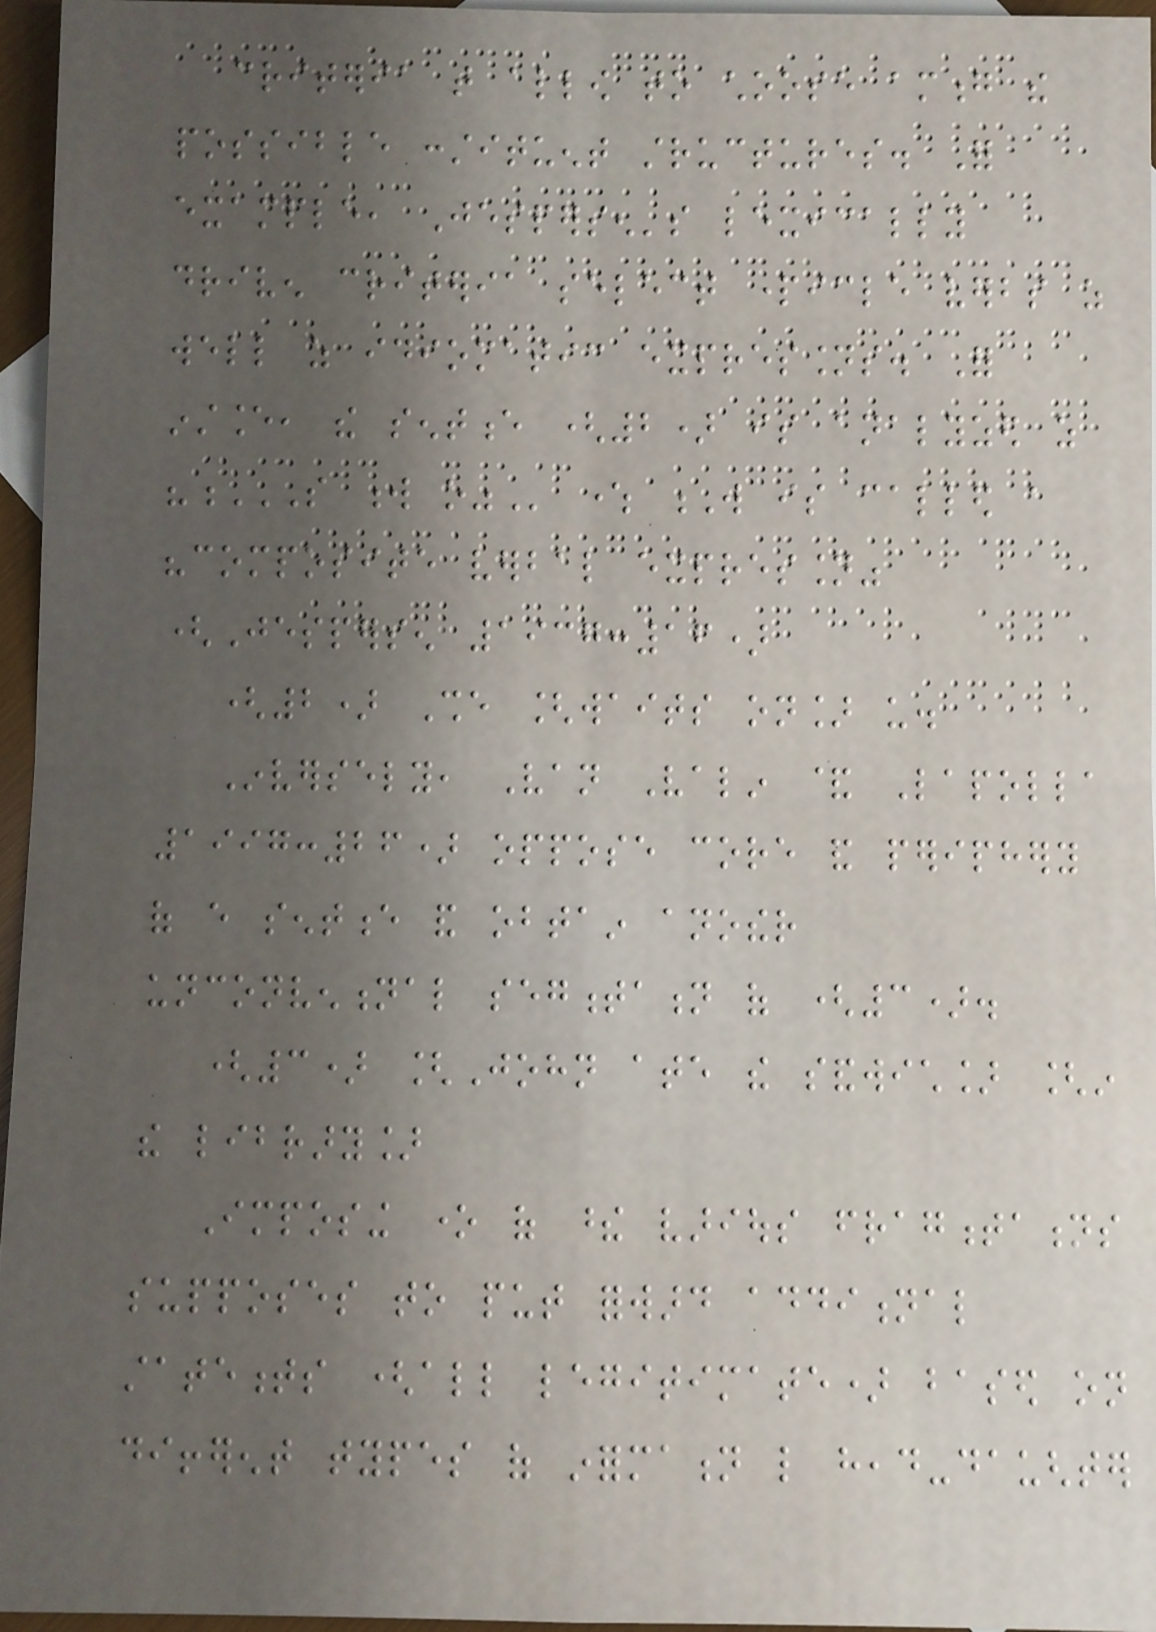criteria that allow to choose among the
possible constituent structures. For
example, Jespersen's lexically
driven criteria select particle verbs as
well as idiomatic expressions. For
instance, the sentence (2) is analyzed as
"S W O" where W is called a
"composite verbal expression"
(Jespersen 1937:16)
(2) She [waits on] us.
Inversely, Van Valin & Lapolla
1997:26) oppose core and periphery
of every sentence and obtain another
unconventional segmentation of (3).
(3) [John ate the sandwich] [in
the library]
Imposing one of these various fragmentations
supposes to put forward additional
statements (all legitimate) based on
different types of information like head-daughter
